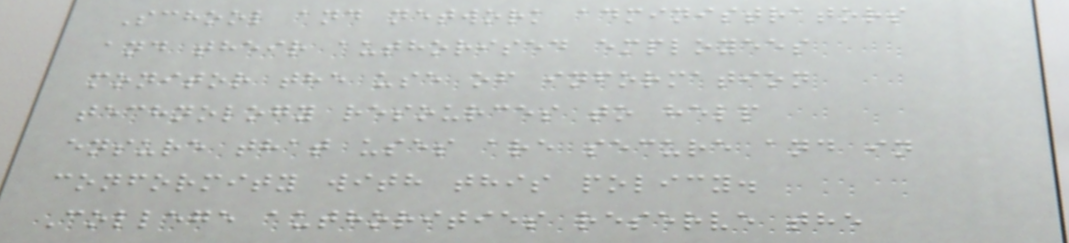School and network administrators
and their authorised employees
monitor the use of information
technology resources to help
ensure that uses are secure and in
conformity with this policy.
College authorities reserve the
